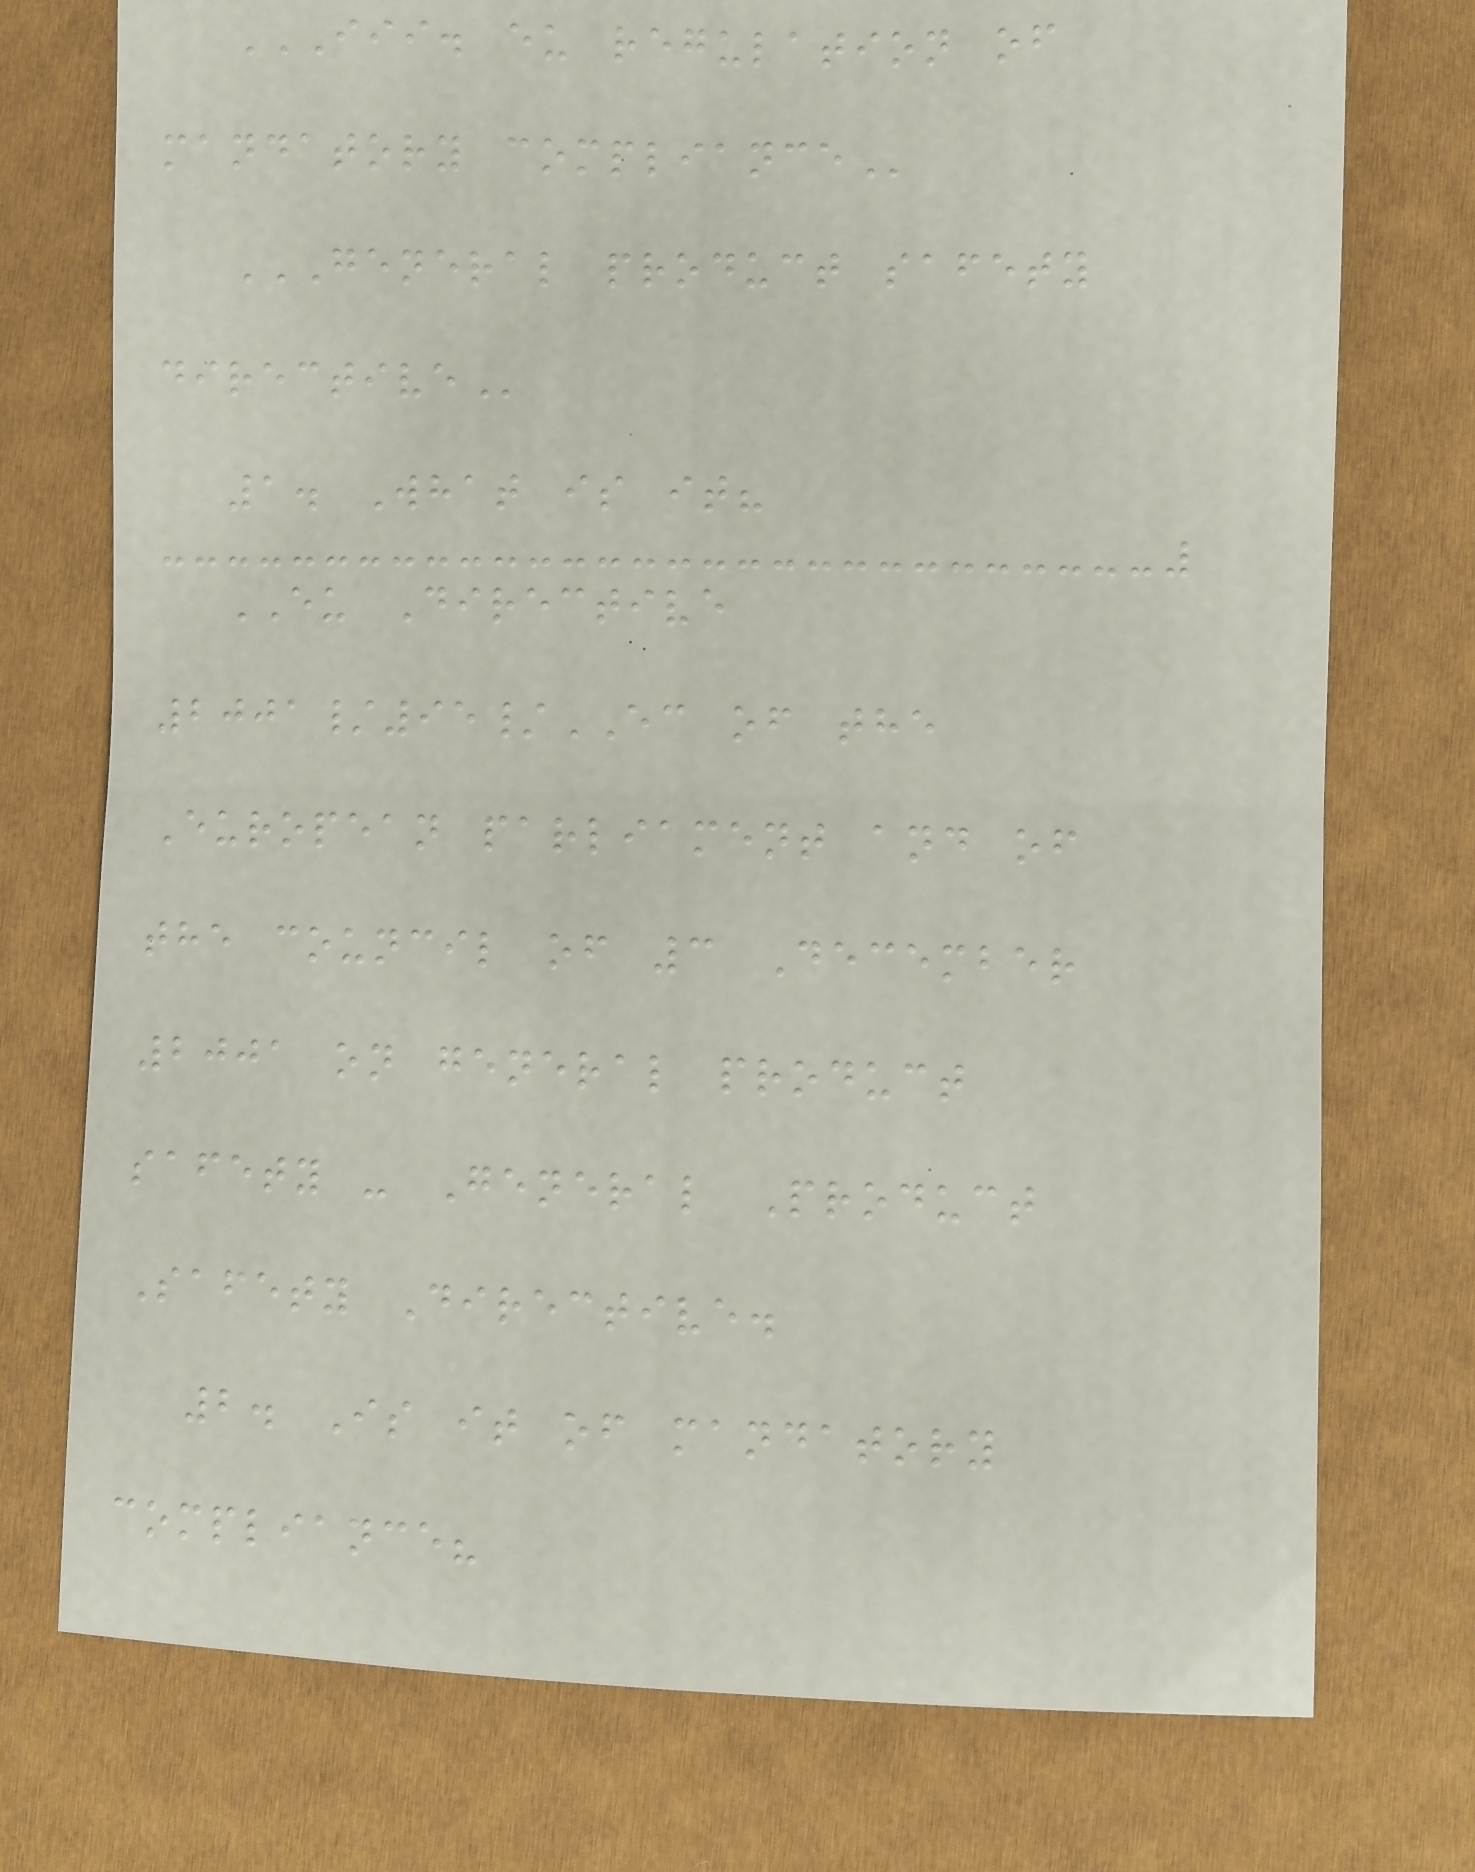III. EU REGULATION OF
MANDATORY COMPLIANCE
GENERAL PRODUCT SAFETY
DIRECTIVE
1. What is it?
EU Directive
2001/95/EC of the
European parliament and of
the council of 3 December
2001 on general product
safety - General Product
Safety Directive.
2. Is it of mandatory
compliance?
